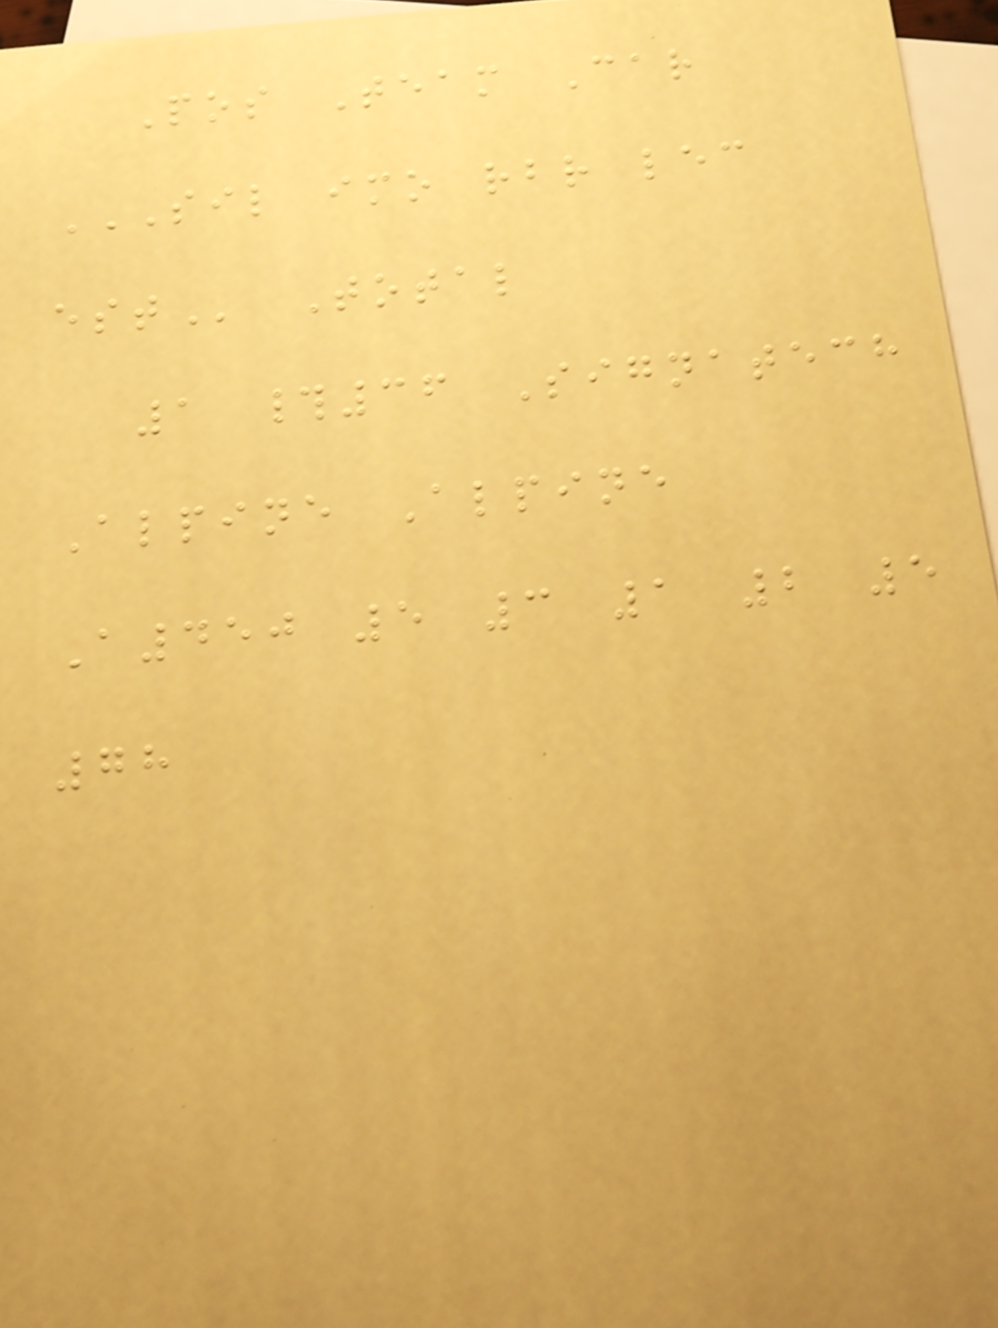Pos Team Car
SIL IMO RBR LEC
EST Total
1 #36 Signatech
Alpine Alpine
A450 5 3 1 2 5
78
